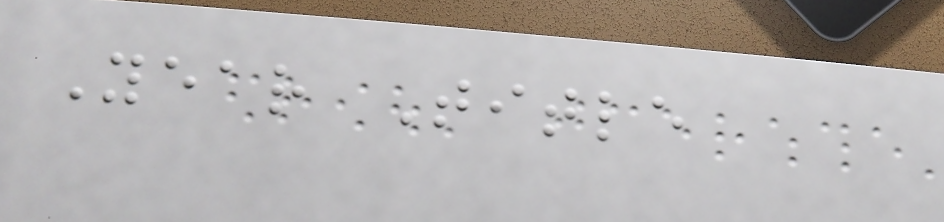Year Title
